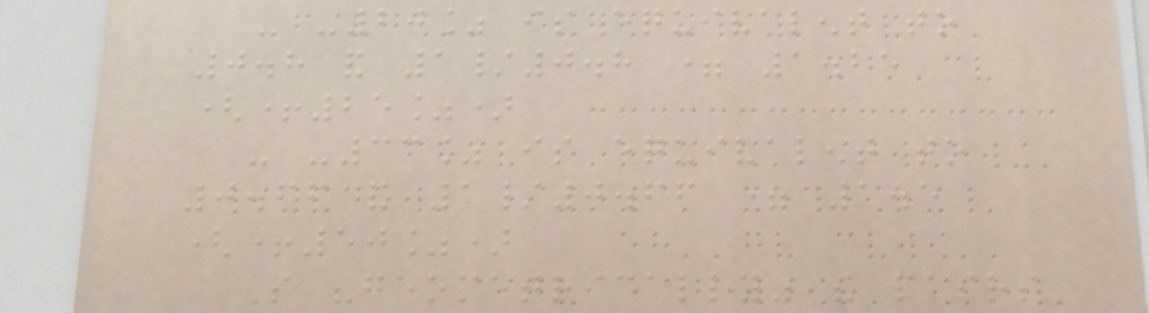- -20% is equivalent to
0.8 and 1/0.8 = 1.25
(+25%)
- -33% is equivalent to
0.66 and 1/0.66 = 1.5
(+50%)
So "geometrically" the pairs
